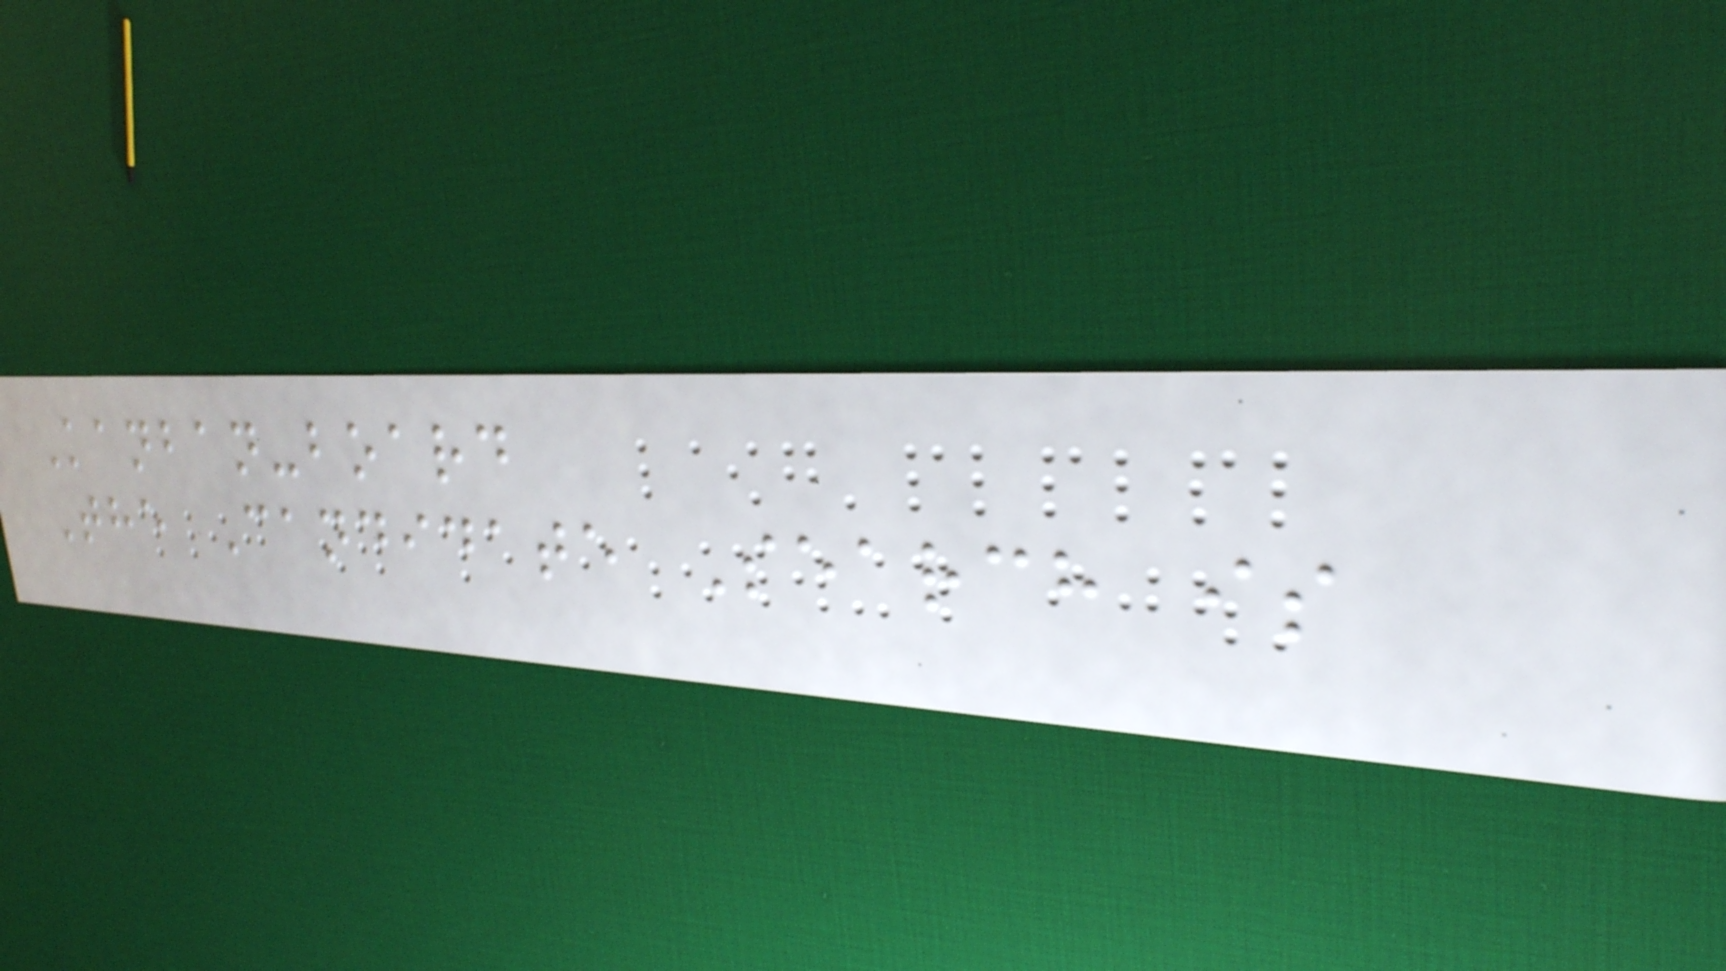Kanban-board
The Candidate Search is
